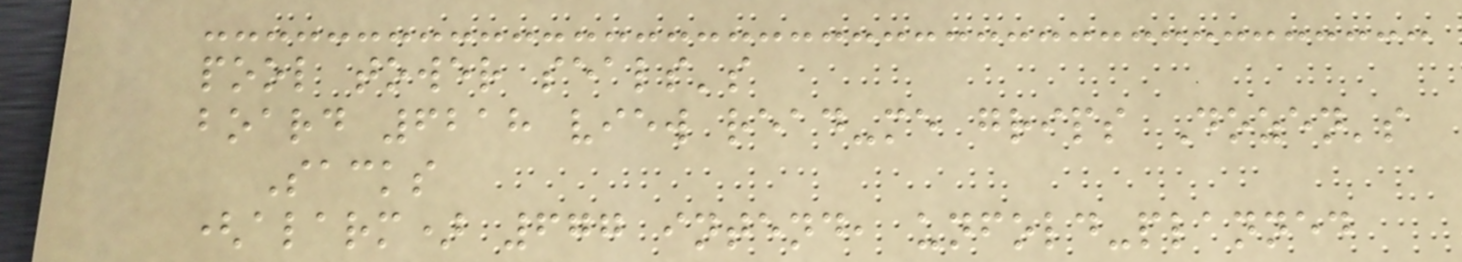pool tower seals's
board 6218 view read-me grips Dozen's
Sacks
(alarm) 677 intend, unfold-planned
